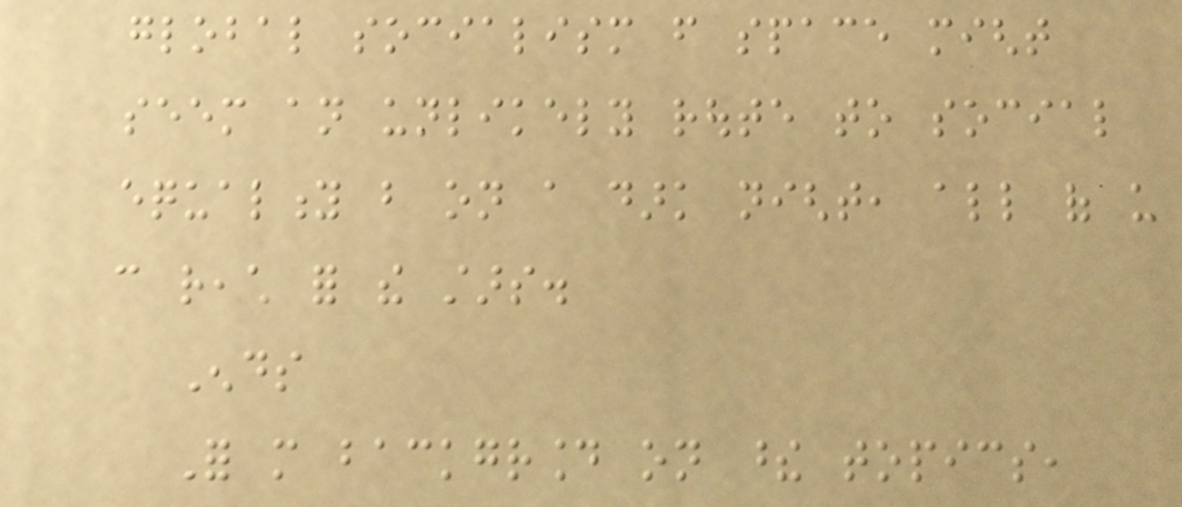global socialism from space might
seem an unlikely route to social
equality but on a dark night, all of us
can reach for the stars.
Ends
For more background on these topics,
